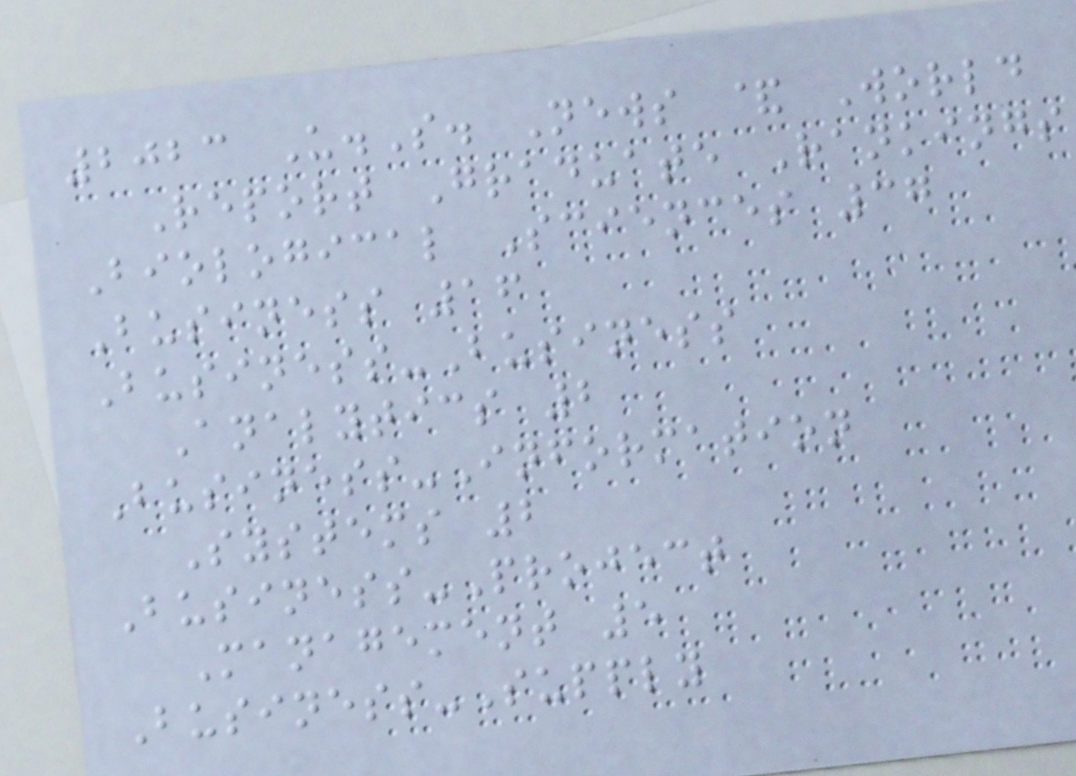2023 U.S. News & World
Report Graduate Rankings
Biological Sciences 37
Business 16
Business-Business
Analytics 2
Business-Information
Systems 2
Business-Project
Management 5
Business-Supply
